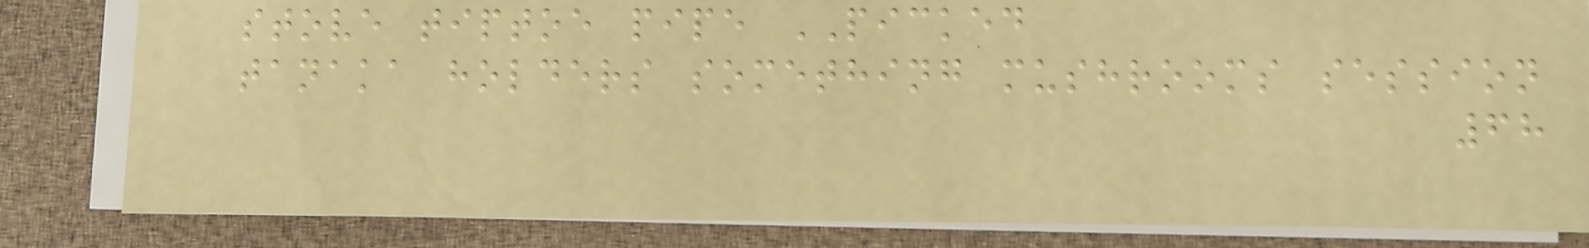stove tiptoe pipe PICKED
tanaka holders something mushrooms session
68
